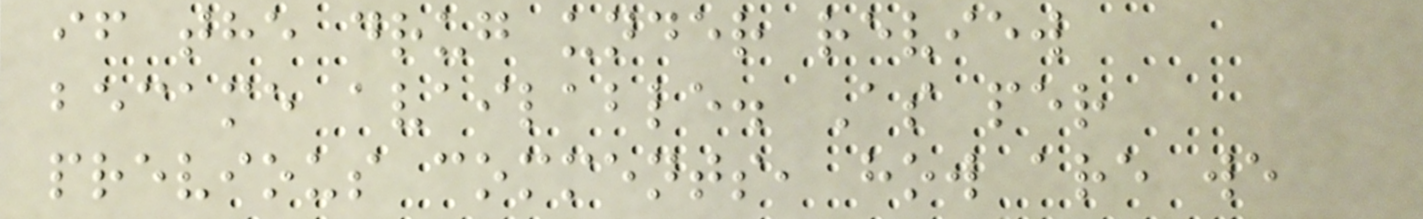if the drug under review
became available. As per
previous comments, how are we
